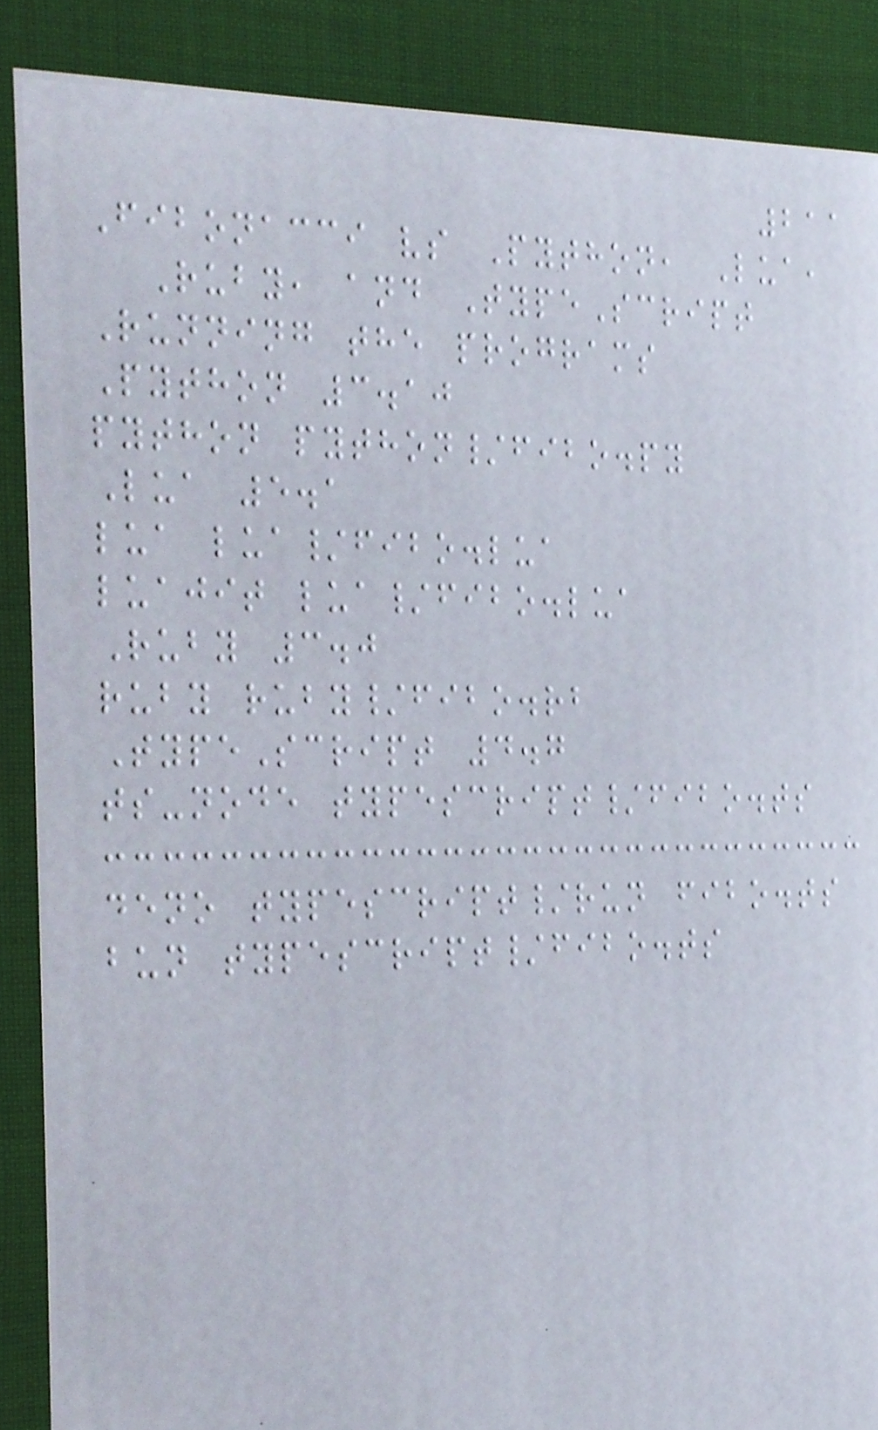211
Fibonacci vs Python, Lua,
Ruby, and TypeScript
Running the programs
Python 3.10
python python/fibo.py
Lua 5.1
lua lua/fibo.lua
luajit lua/fibo.lua
Ruby 3.0
ruby ruby/fibo.rb
TypeScript 4.7
ts-node typescript/fibo.ts
deno typescript/run fibo.ts
bun typescript/fibo.ts
